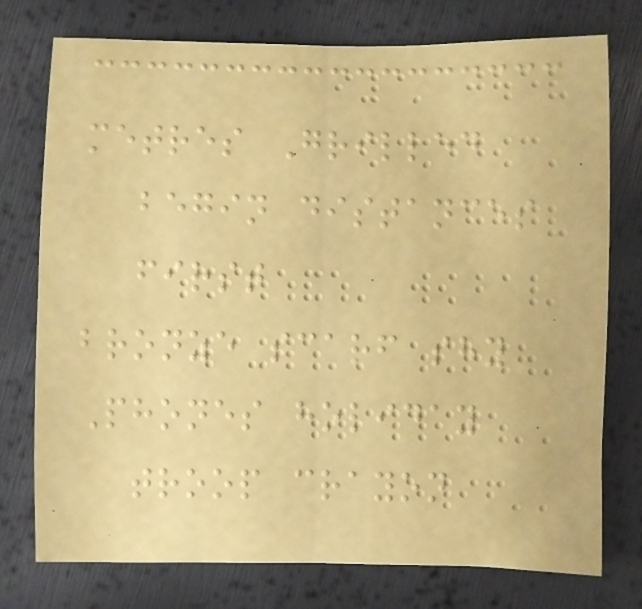metres Grilled
begin distances
first
bronze scarf shy
Phones holiday
troop crayon
